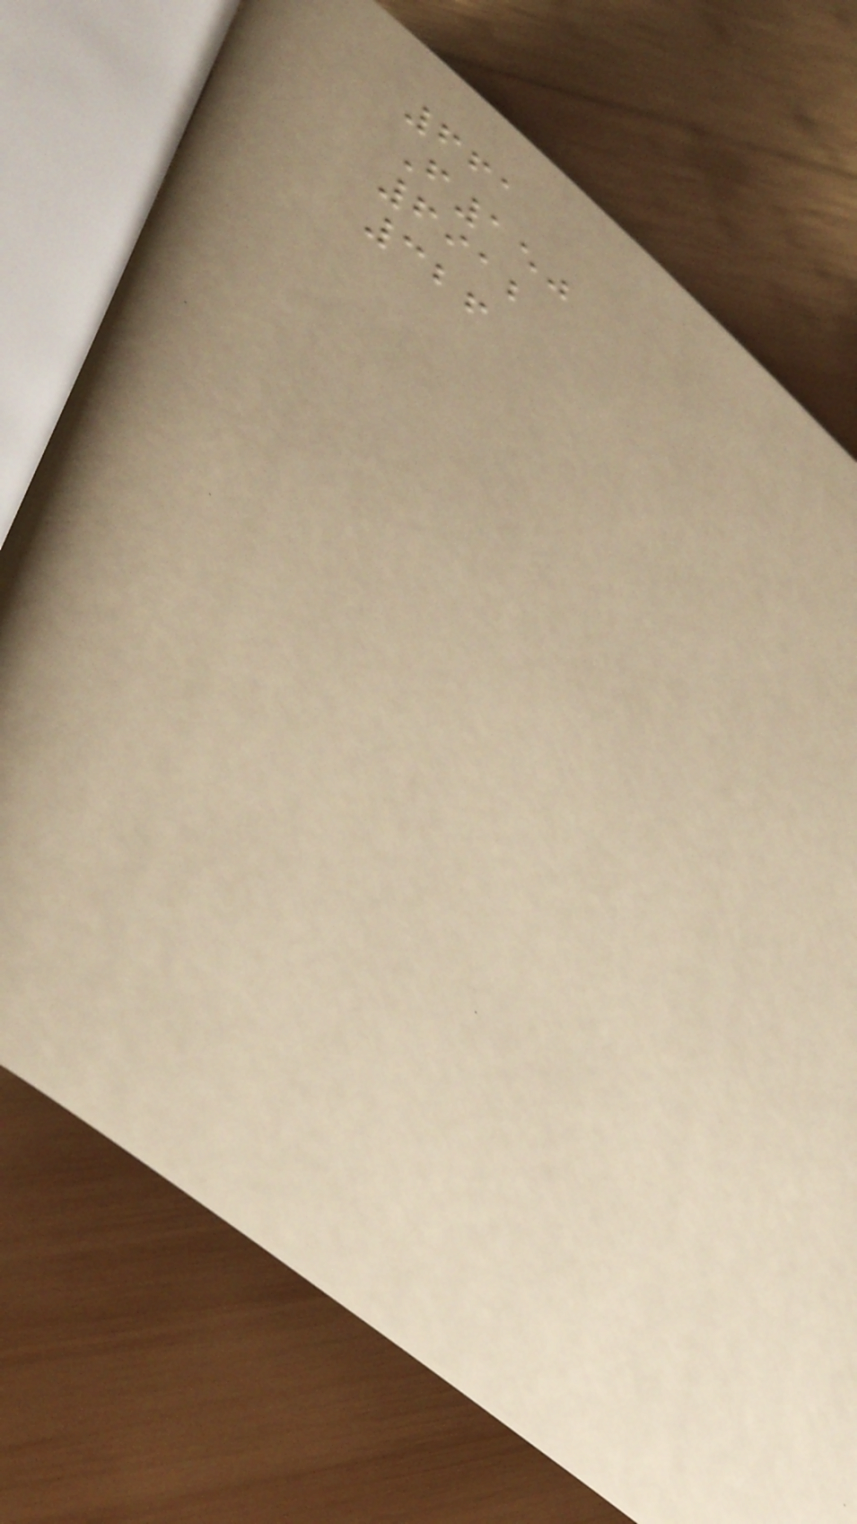661
F150
6912
326
